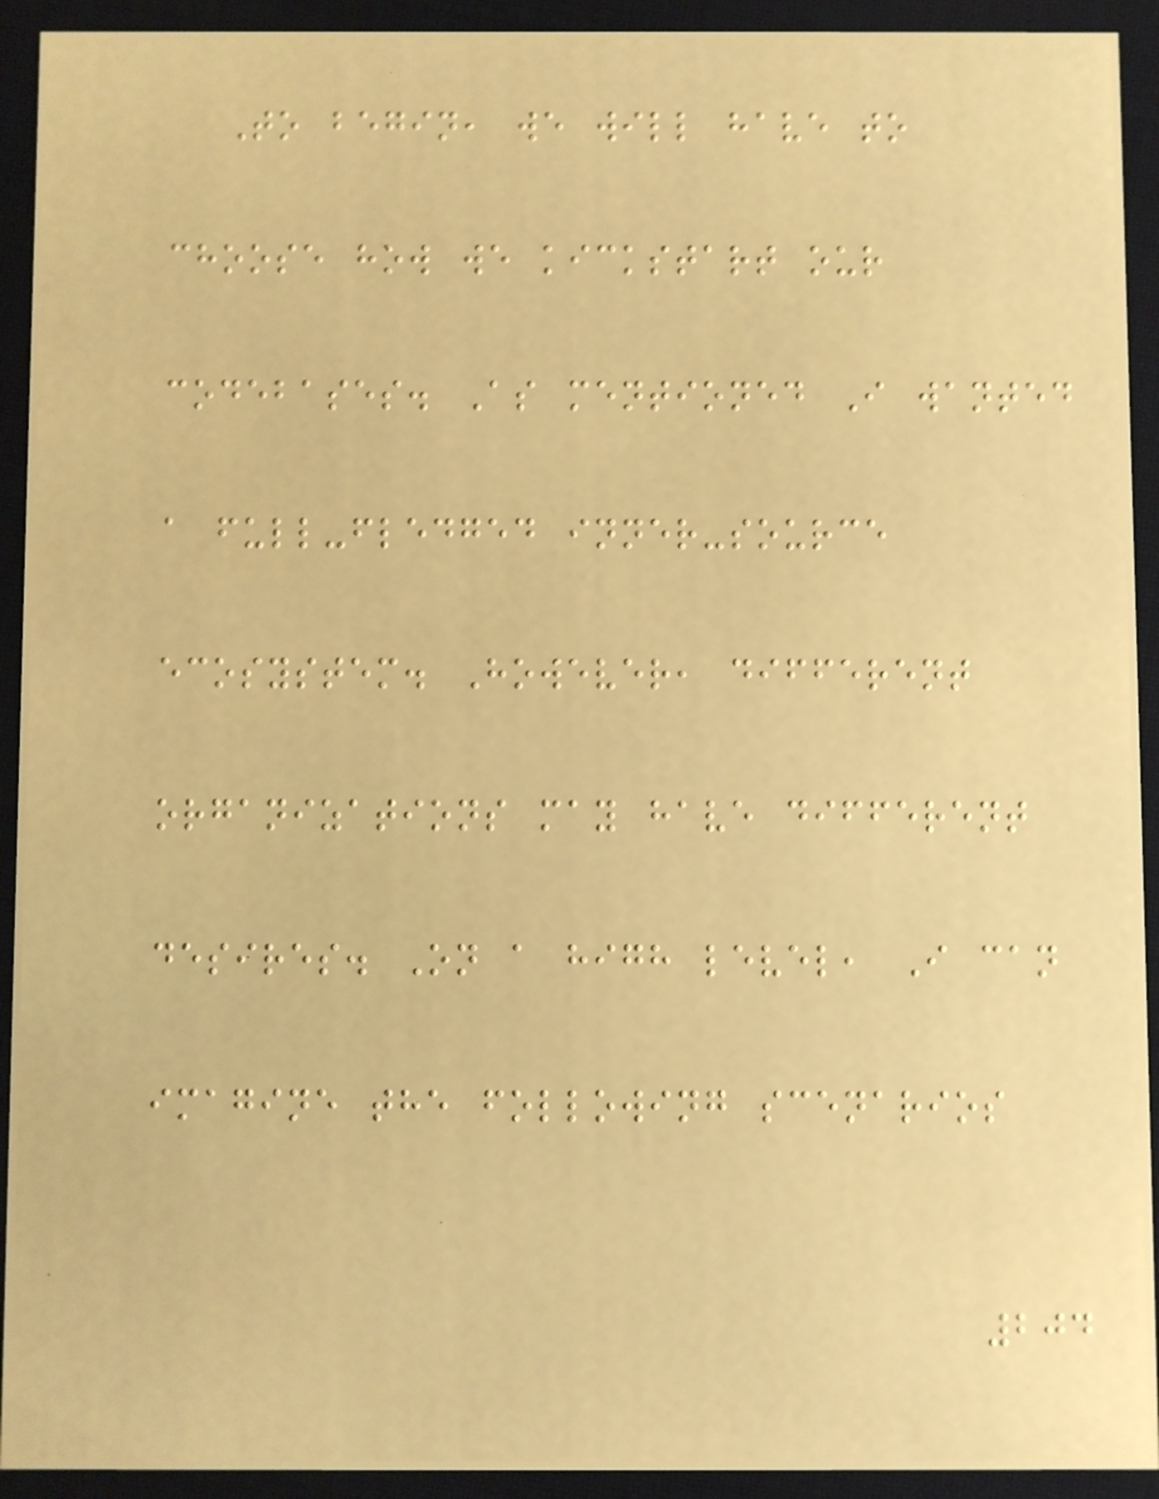To begin, we will have to
choose how we kickstart our
codebases. As mentioned I wanted
a full-fledged inner-source
ecosystem. However, different
organizations may have different
desires. On a high level, I can
imagine the following scenarios
204
